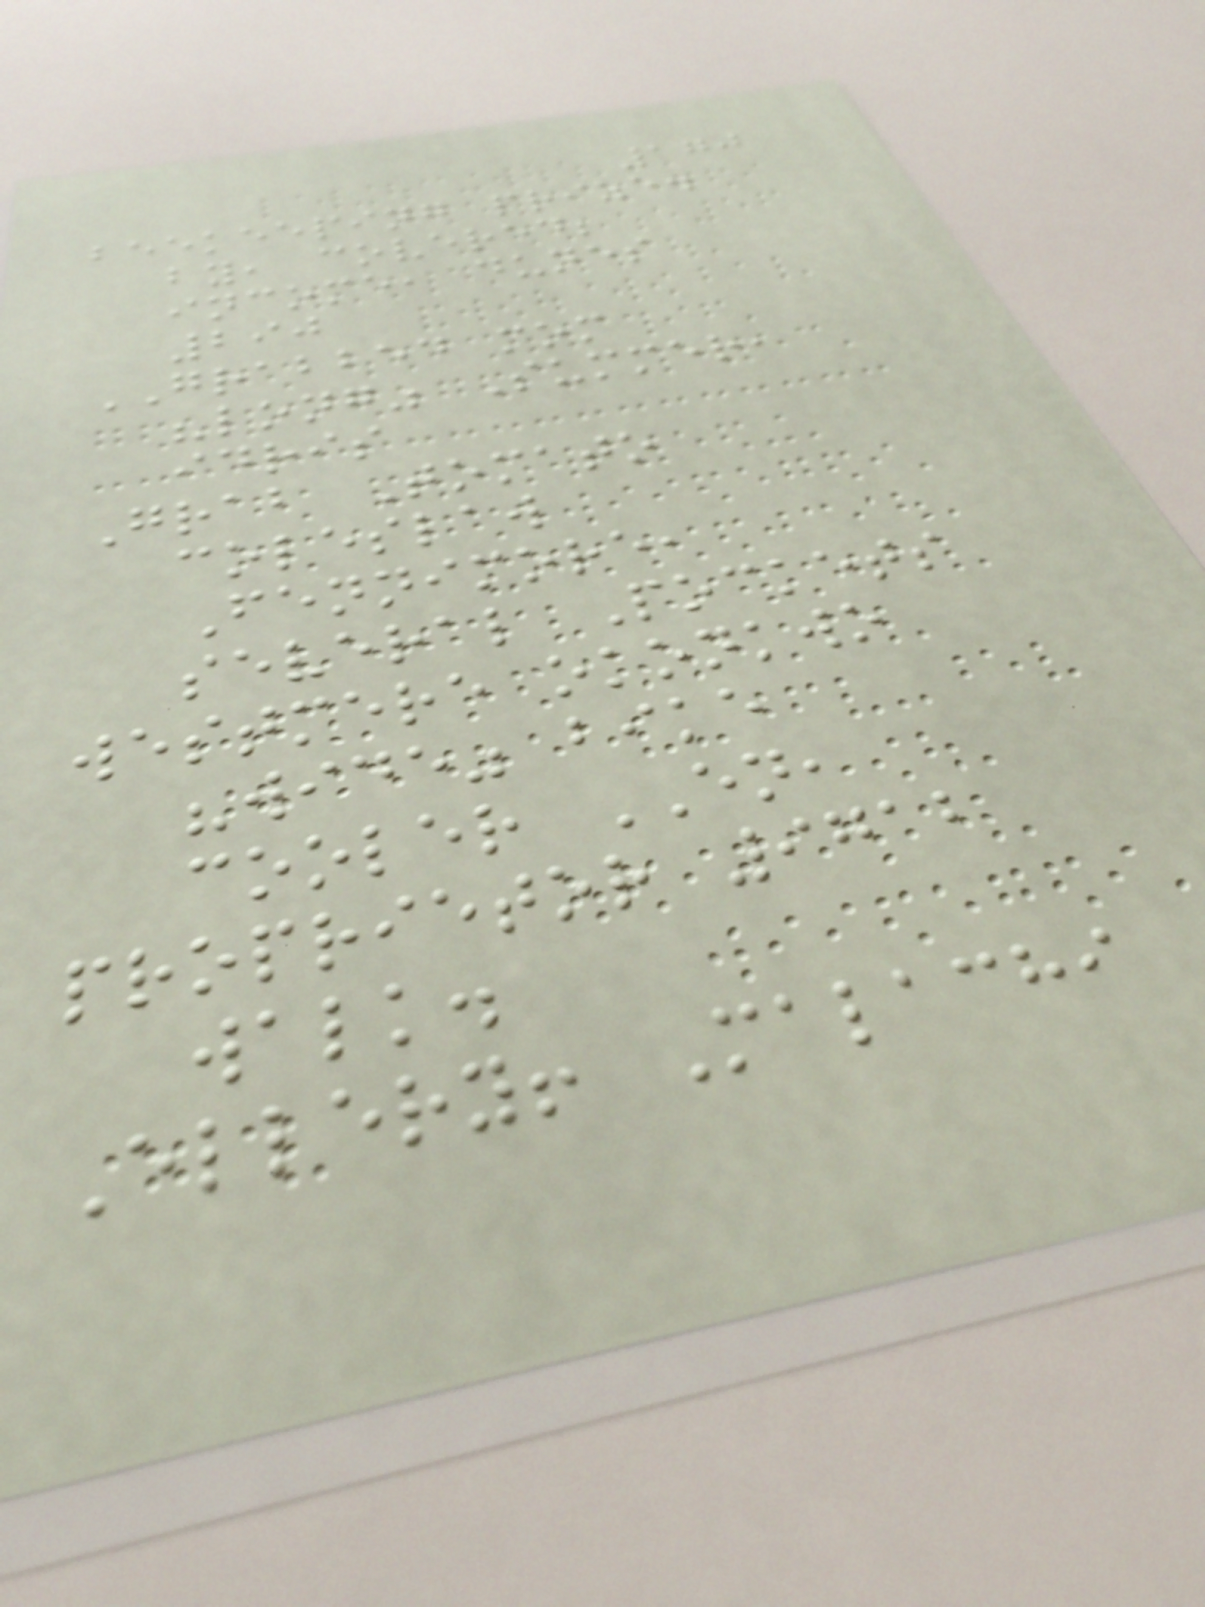170
beekeeping prize.
by, covered;
income, dunes
290
GRABBED mom
"long" Summer,
idris
Grab Tomato
coleslaw
Fennimore,
several Pockets
westmere okonkwo
"wide" bike
cooler EN,
proprietor 9712
walk.
Ellery! Malachi
